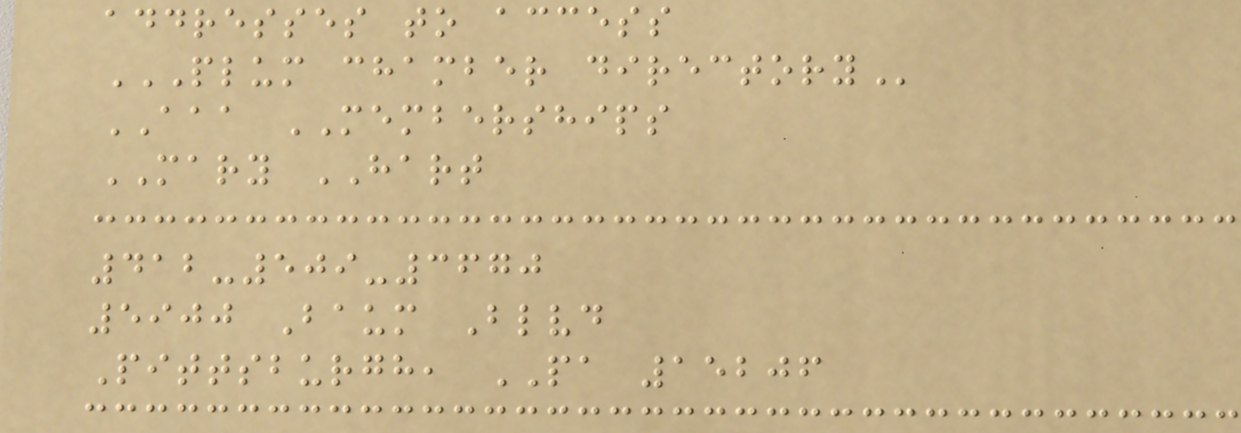addresses to access
PLUM CHAMBER DIRECTORY
AAA MEMBERSHIPS
MARY HART
412-509-3670
5900 Baum Blvd
Pittsburgh, PA 15206
